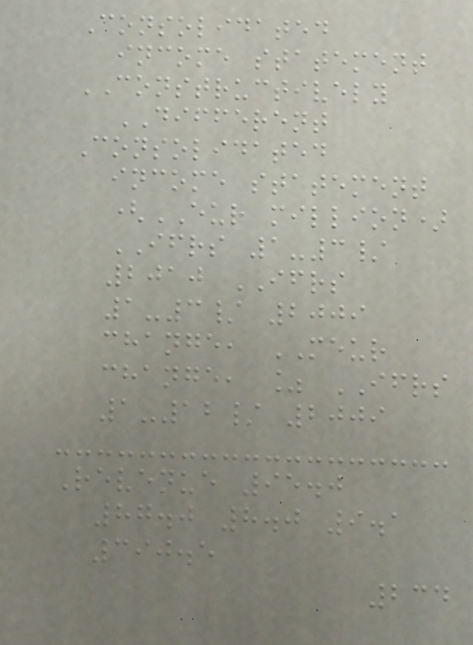Consolidated
income statement
CONSTRUCTIVELY
DIFFERENT
Consolidated
income statement
(EUR million)
IFRS 1-3/
2010 IFRS
1-3/ 2009
change, MEUR
change, % IFRS
1-12/ 2009
Revenue 95.0
87.0 8.0 9.1
390.5
234
